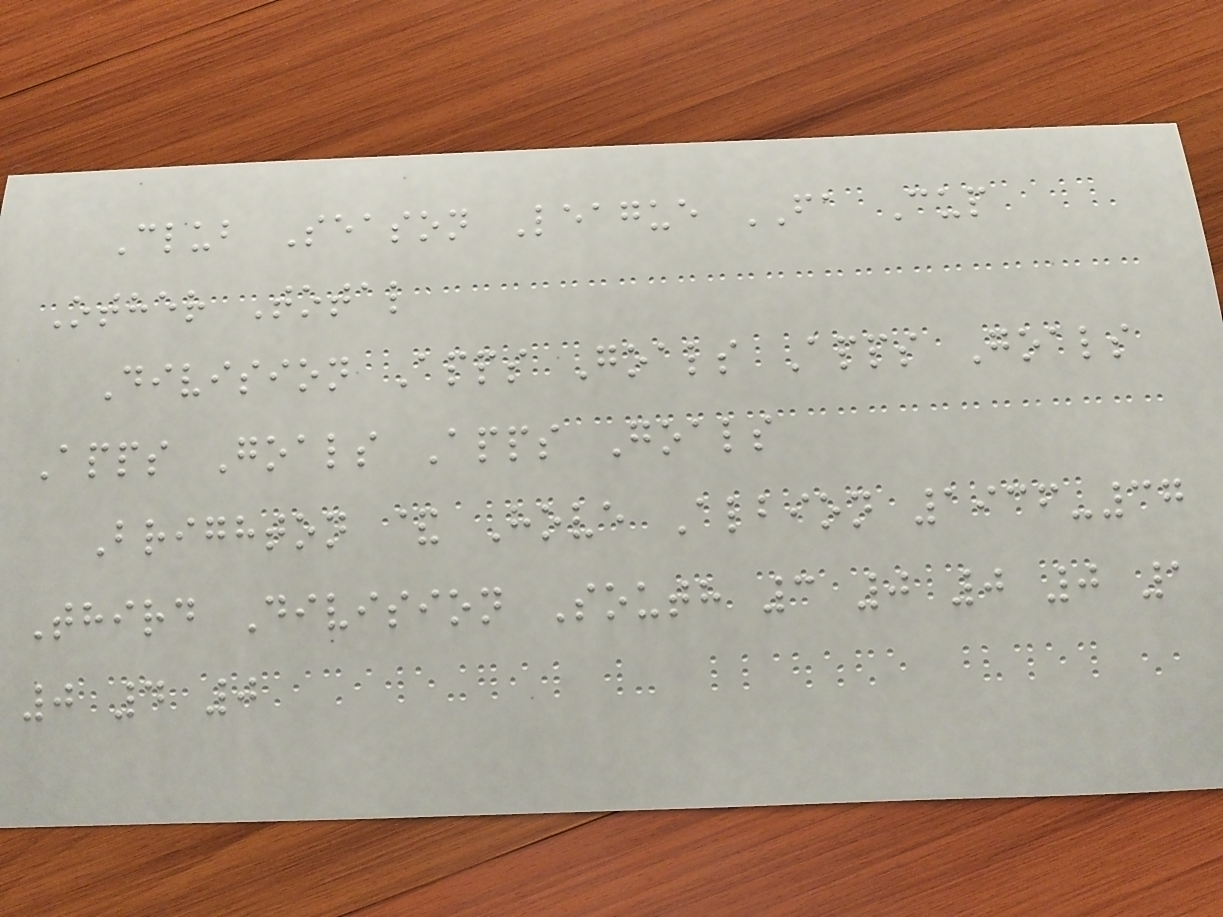Club Season League FA Cup
Other Total
Division Apps Goals Apps Goals
Apps Goals Apps Goals
Brighton & Hove Albion 1936-37
Third Division South 3 0 0 0 1
0 4 0
